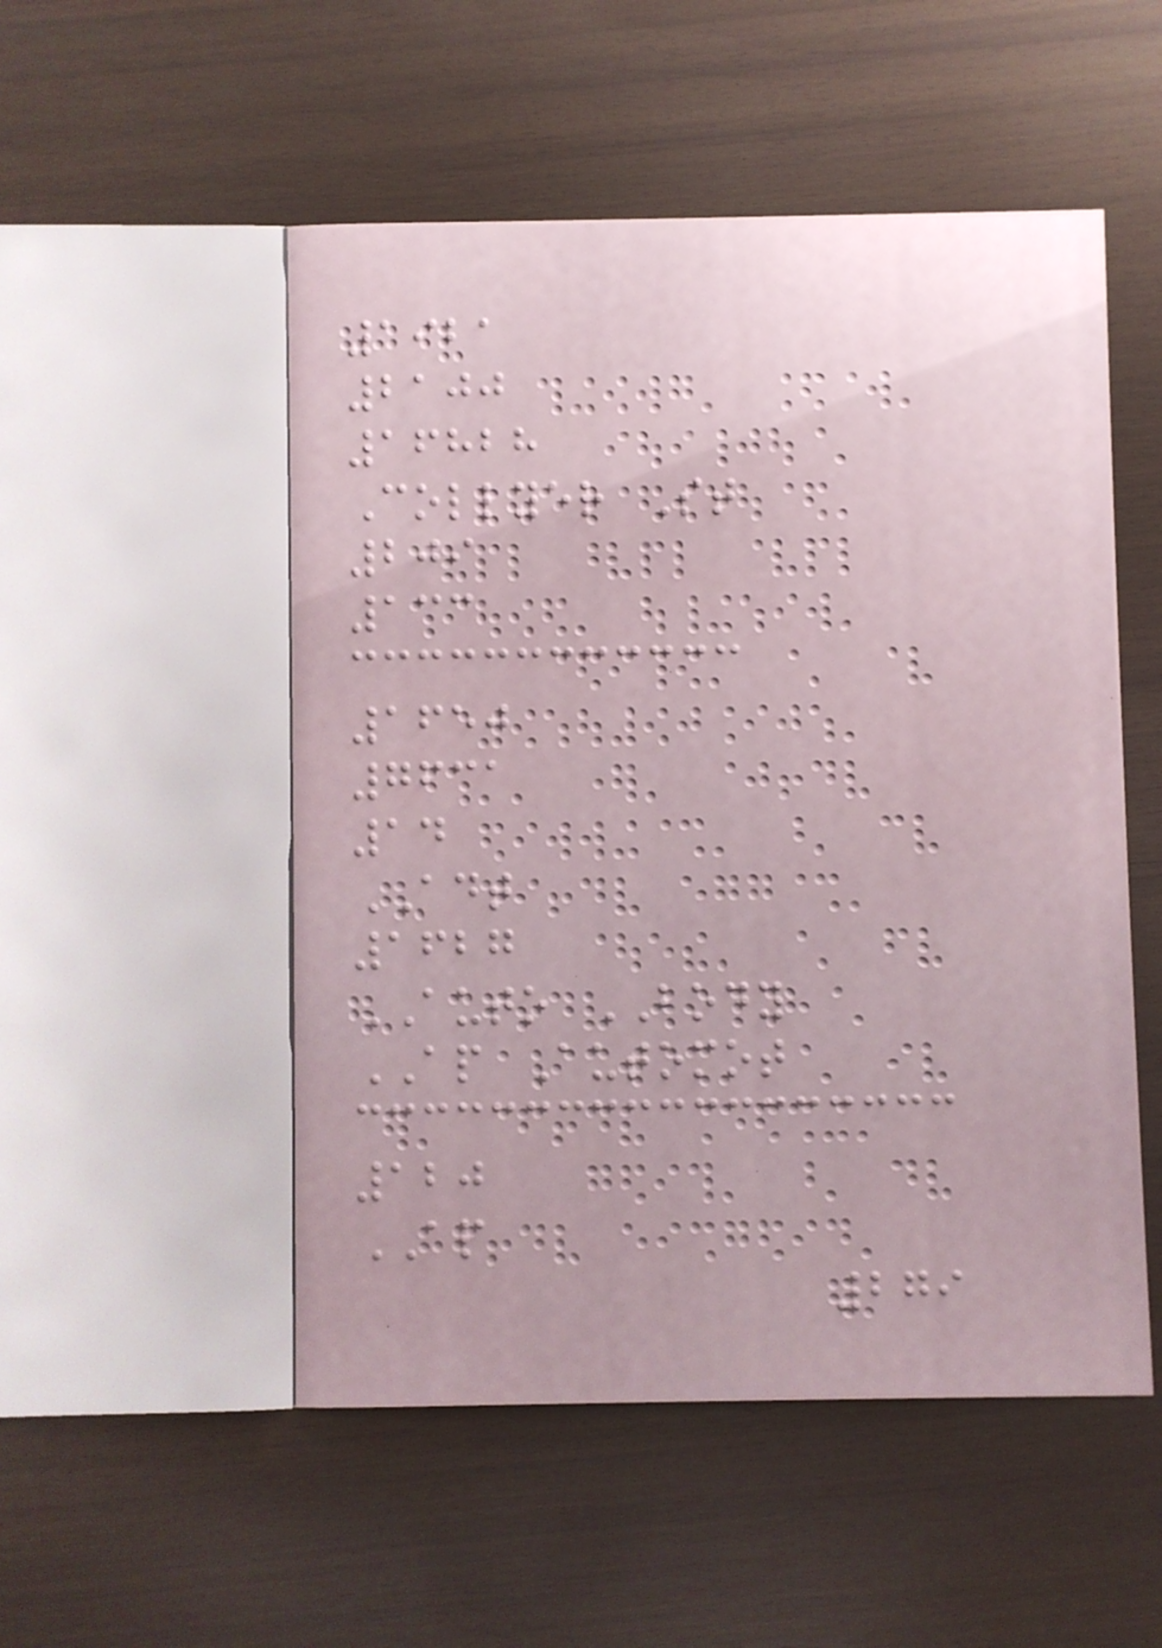1921
2100
16828
Collyer St
209
133
1650
7631
14
ADT
1627
AUTO BODY
AP Automot
120
AP
279
